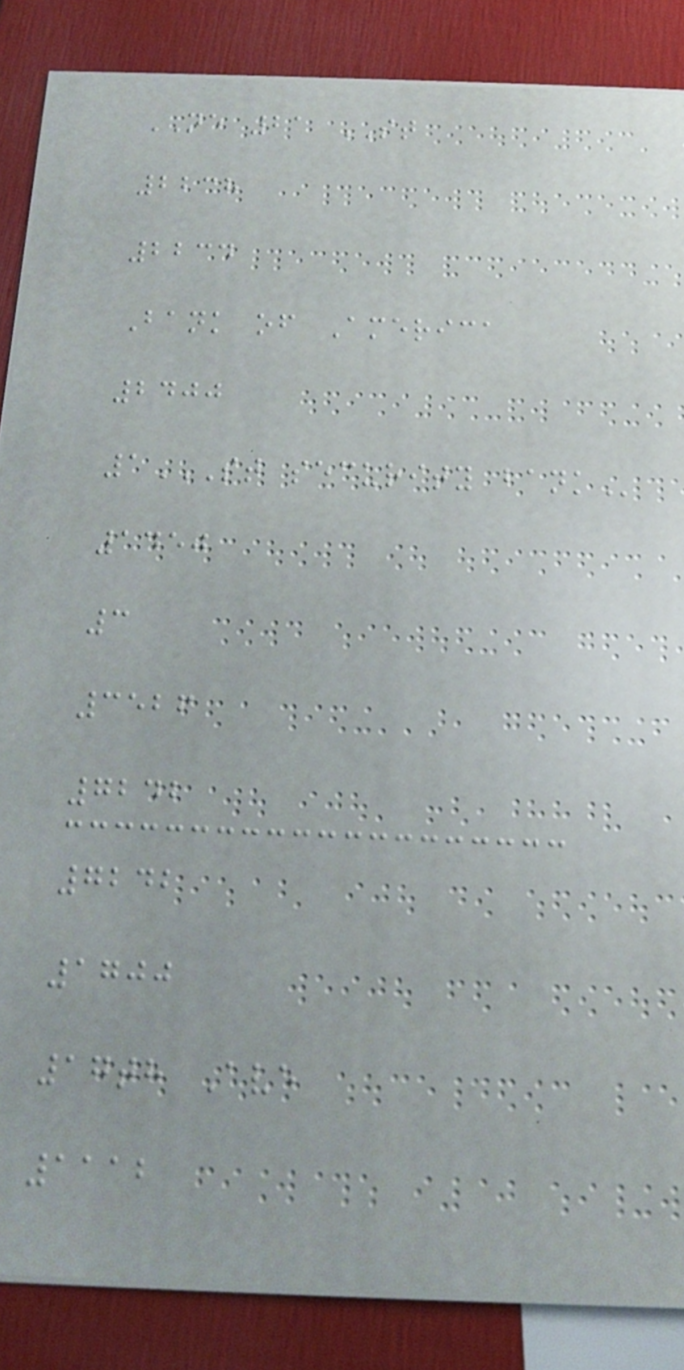NE 21 ST
2238
2234
Bank of America
2400
1ST SECURITY BANK
1450
3
3526
7242
7242
1700
17th Ave
1112
